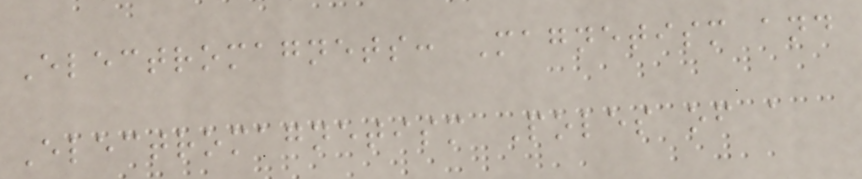Electromagnets: Magnetism and
Electromagnetism Poles of a
